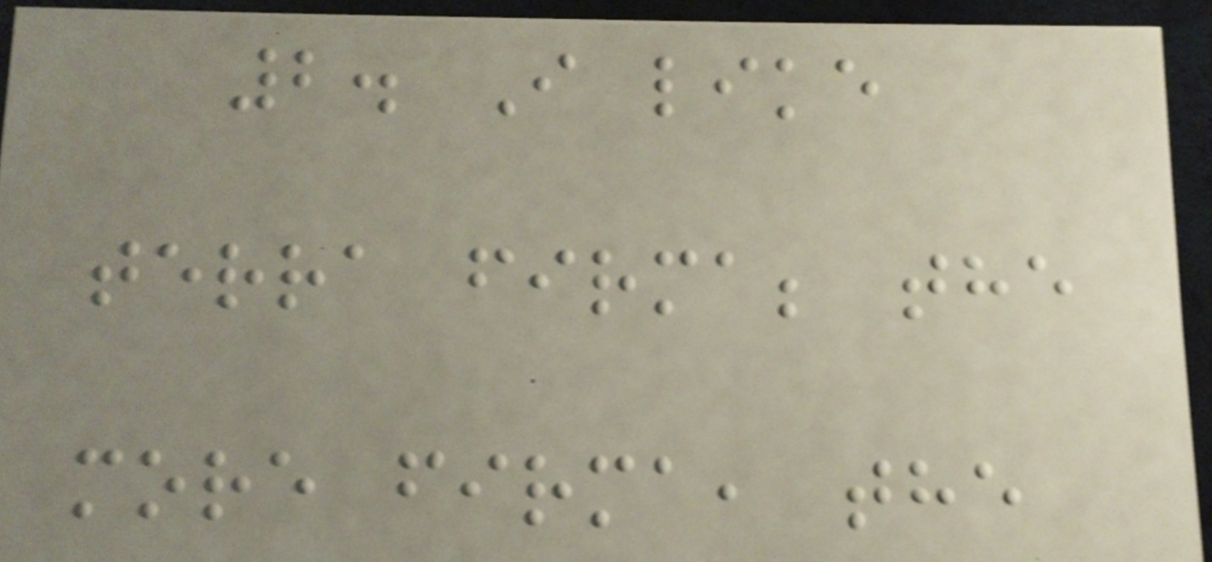2. I like
terra firma; the
more firma, the
